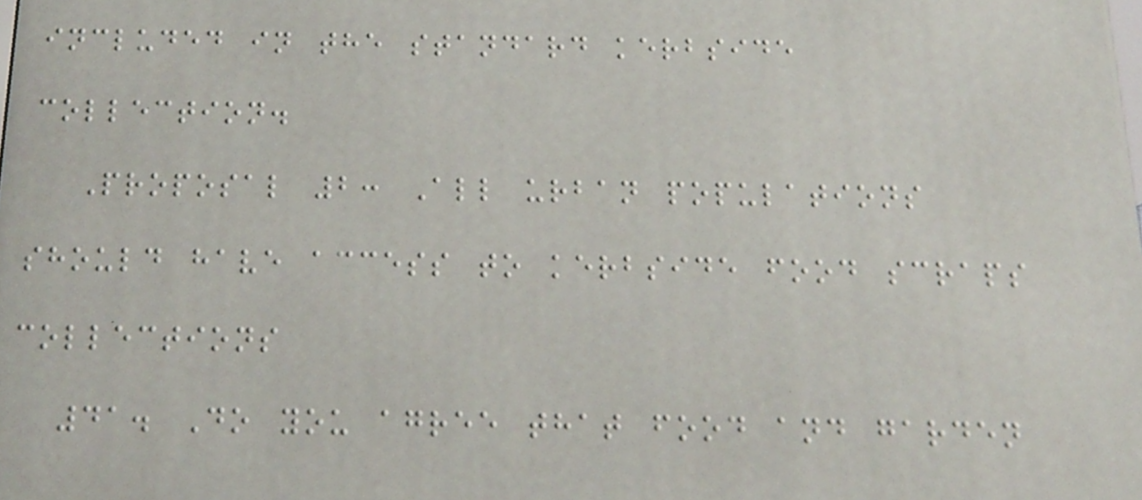included in the standard kerbside
collection.
Proposal 2: All urban populations
should have access to kerbside food scraps
collections
41. Do you agree that food and garden
